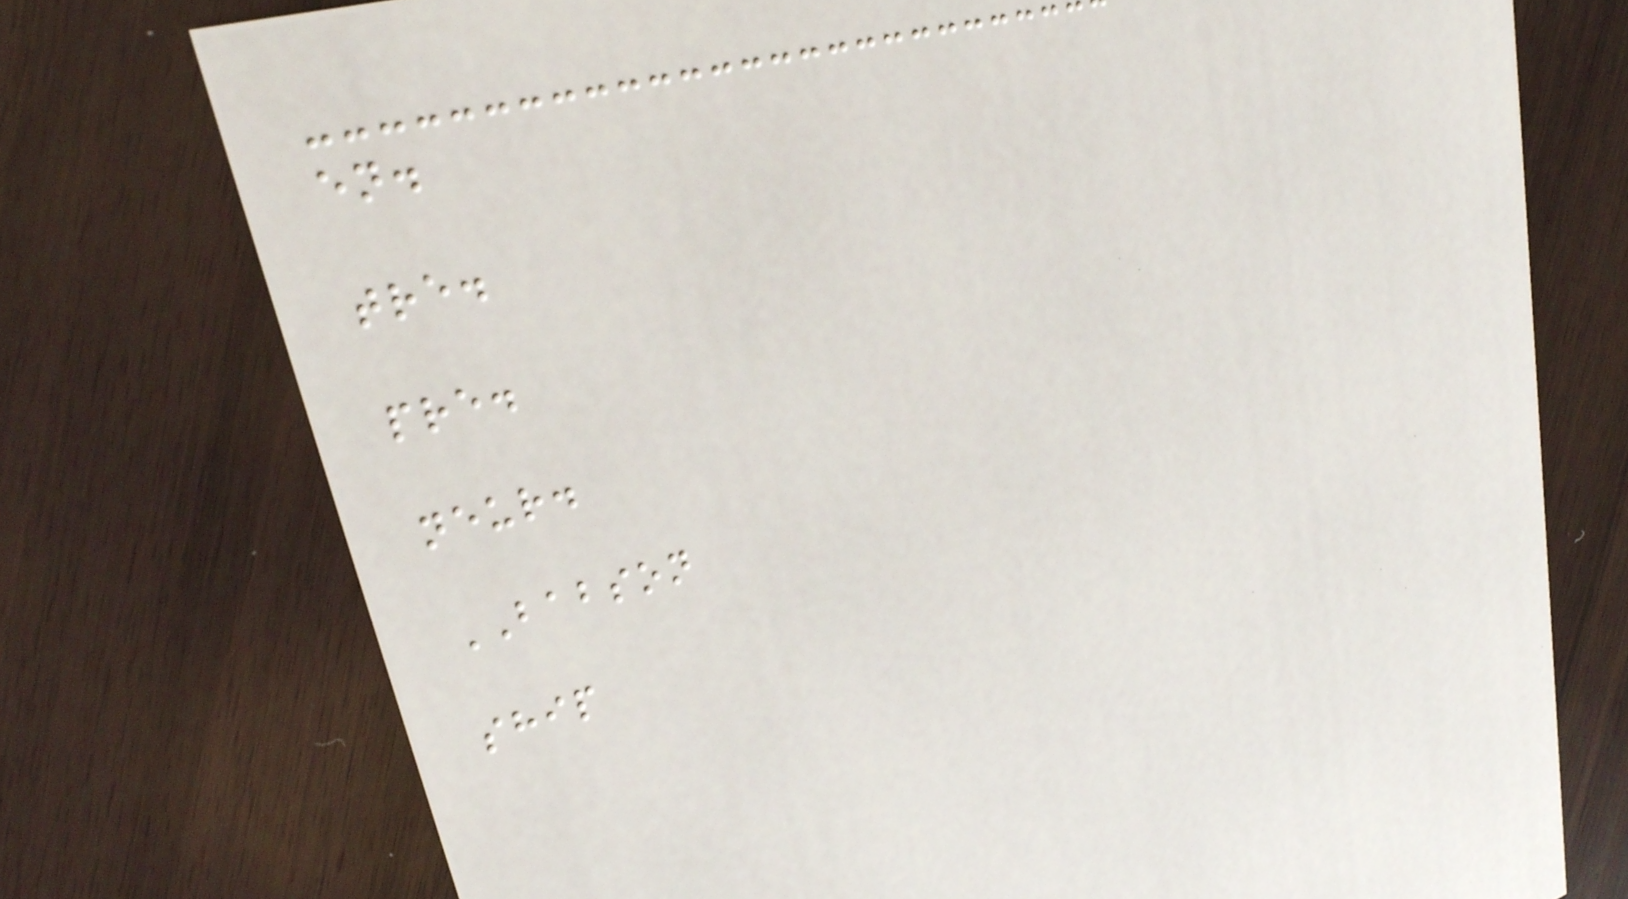en.
tre.
pre.
neur.
BABSON
ship
